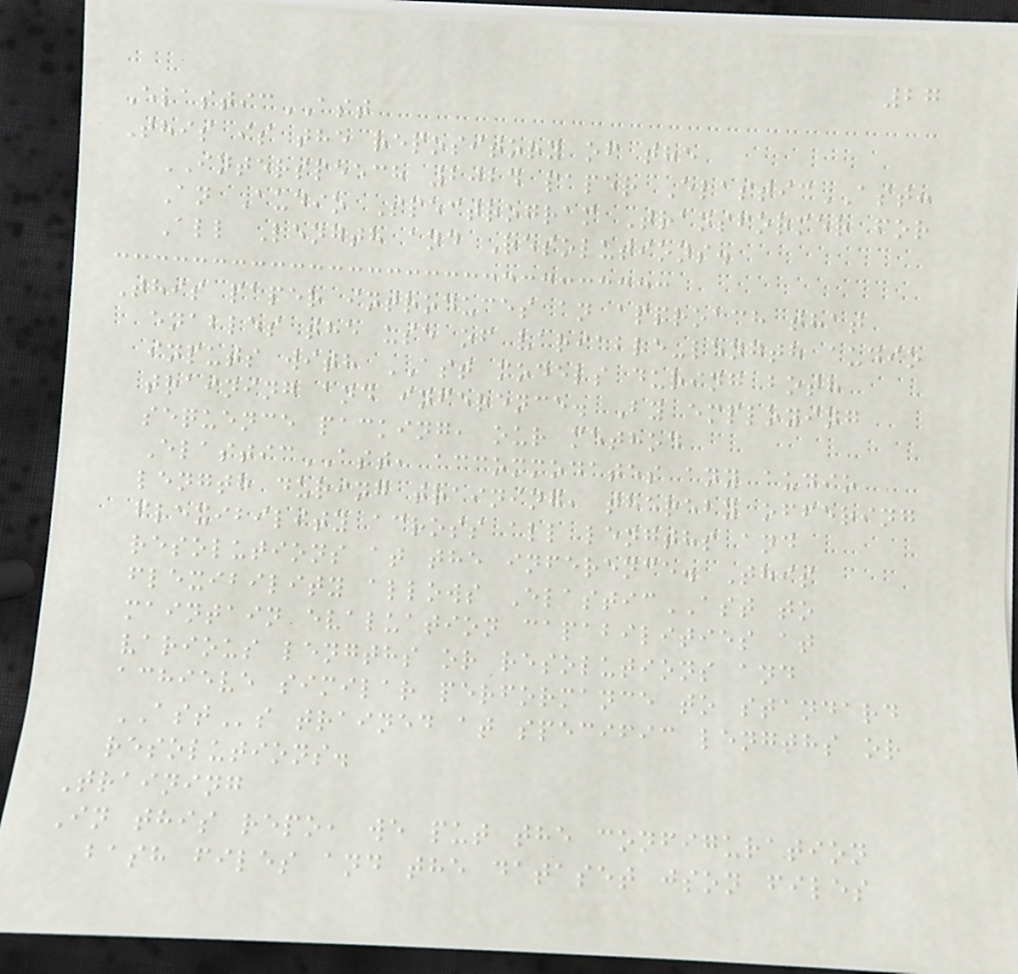27
ElasticAST
This is the repository of the
INTERSPEECH 2024 paper ElasticAST:
An Audio Spectrogram Transformer for
All Length and Resolutions.
This paper introduces an approach that
enables the use of variable-length audio
inputs with AST models during both
training and inference. By employing
sequence packing, our method
ElasticAST, accommodates any audio
length during training, thereby offering
flexibility across all lengths and
resolutions at the inference. This
flexibility allows ElasticAST to
maintain evaluation capabilities at
various lengths or resolutions and
achieve similar performance to standard
ASTs trained at specific lengths or
resolutions.
Training
In this repo, we put the configuration
bash files and the dataset json files
